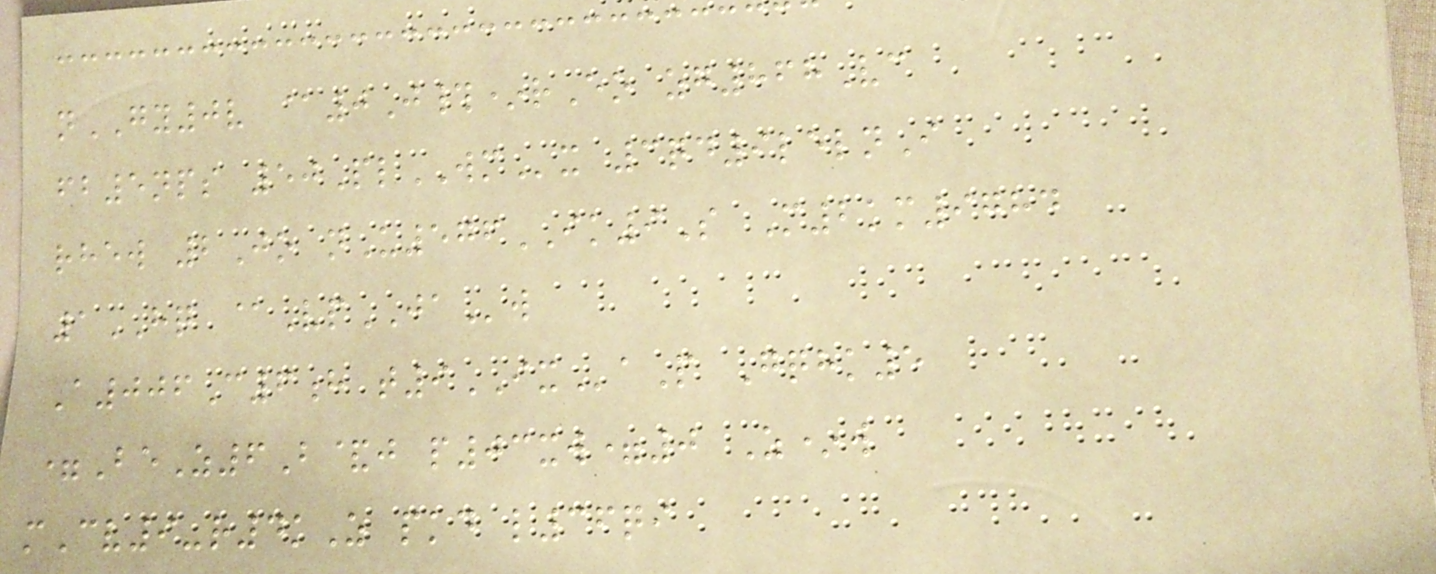nGY0v @0J#*rEo zg868Vc
fb5nps 50PlWMx 3qd9lelnI
rhew 2Jo nU576IK9S M2km9784
1HQ @VpJAw
A006C6h t9IXaP Gqhk5
=BeZ6B&j p03xw=0 Z*w
mCv9-r4kZ pkd l36qi
